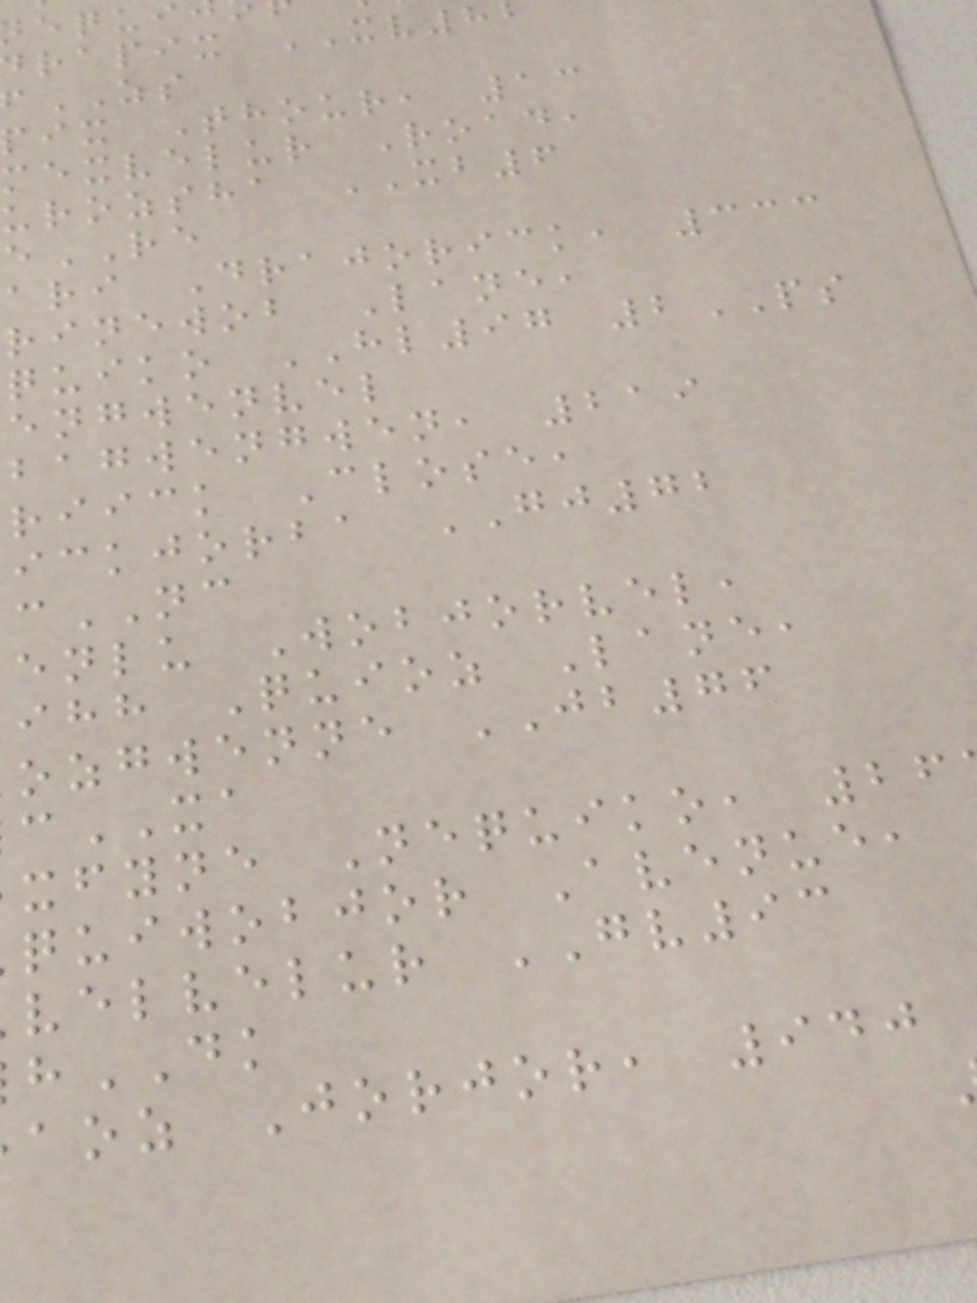rapix XV8
ZS
pix Thour, 13
mexvelur Road,
urozsha XB6
RE
ari Drajorick, 333
rinewob Lane,
quiko HL97 2PS
engwenvel
bagwengwen, 219
riick Close,
ickjorba GJ72
NC
enlu Wobjorvel,
ihh Quioz Lane,
ozgwenne JB76
XA
xfyne Nequiko, 26
quiwobjor Avenue,
velvelur GV93
DK
aoz Jorjor, 940
